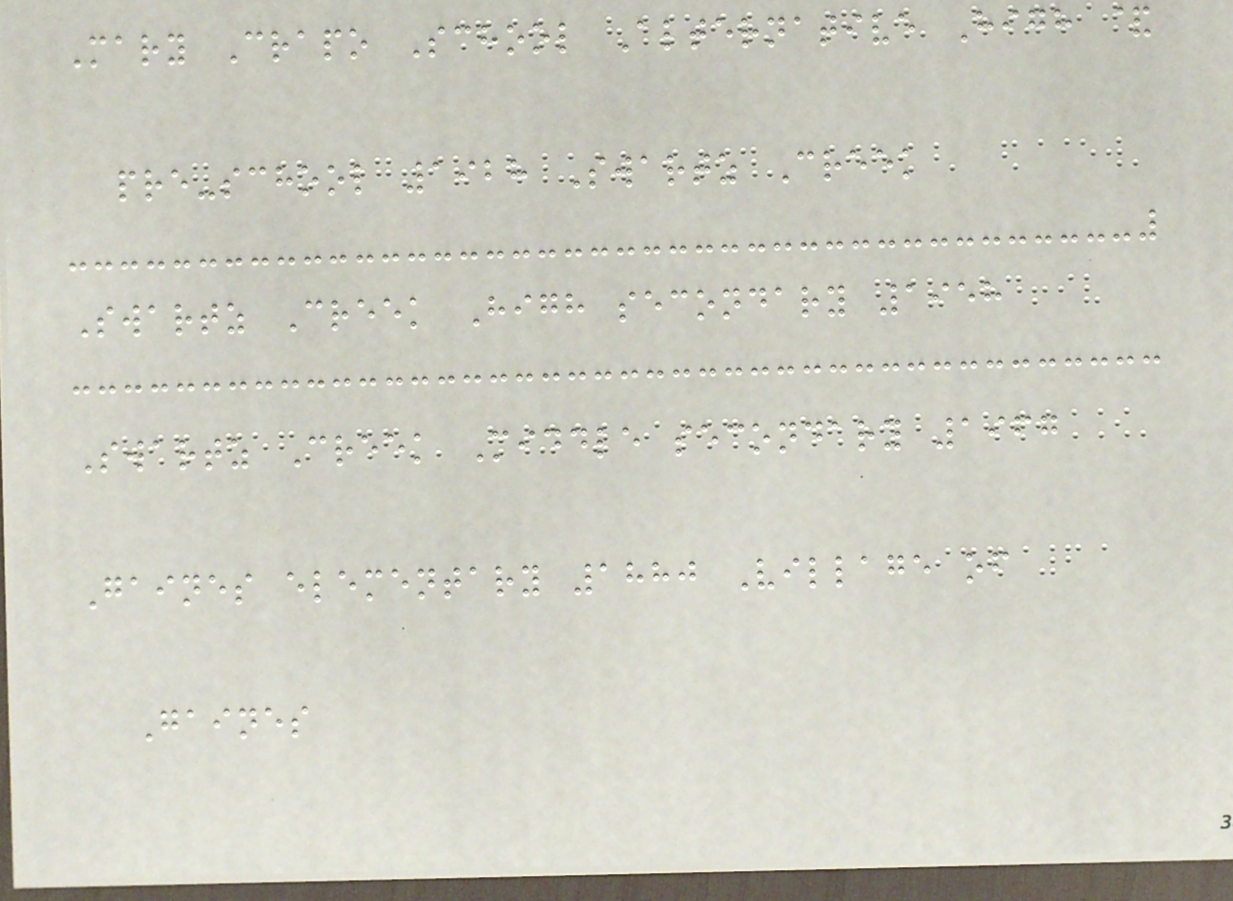Mary Crapo School Alternative High &
pre-school 1928 Swartz Creek
Swartz Creek High secondary 1958
Swartz Creek Middle secondary 1967
Gaines elementary 1880 Village of
Gaines
